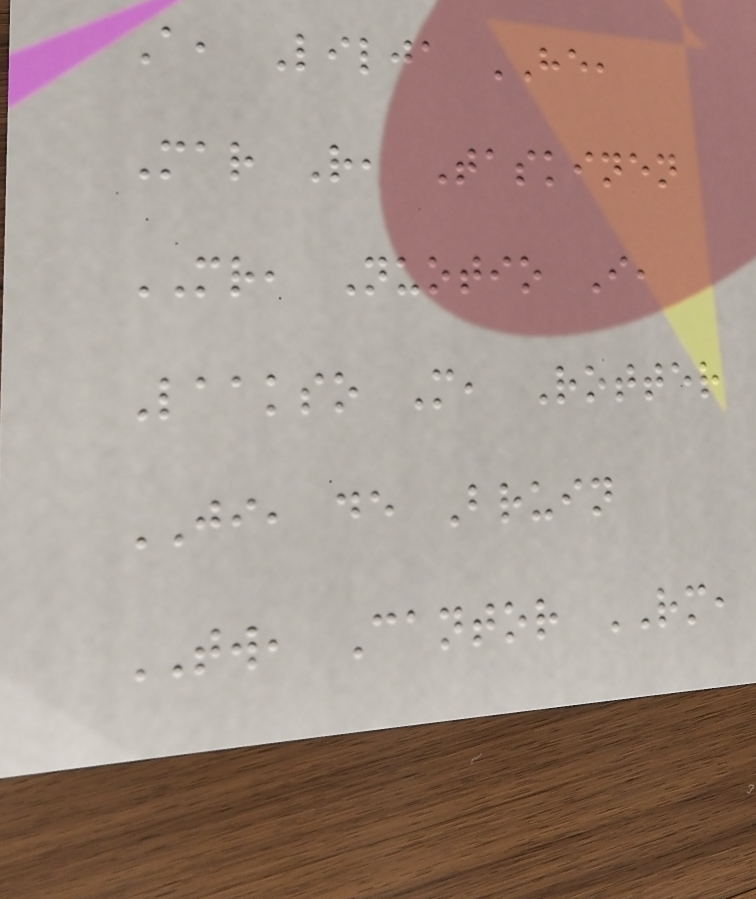A, Lilja HE,
Mar R, Taskinen
MR, Nuotio I,
Laakso M, Rotter
JI, de Bruin
TW, Cantor RM,
